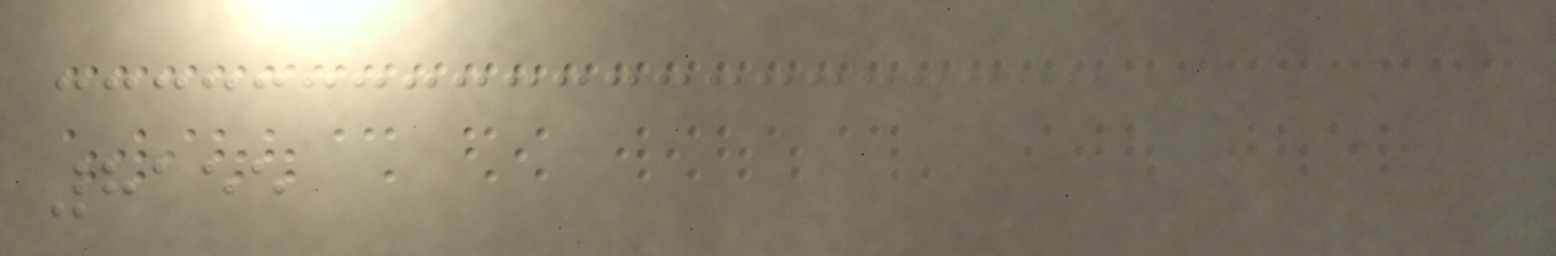8155
